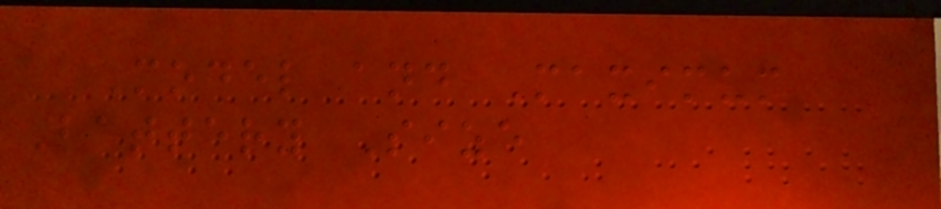Model and Maximum
Battery Size
